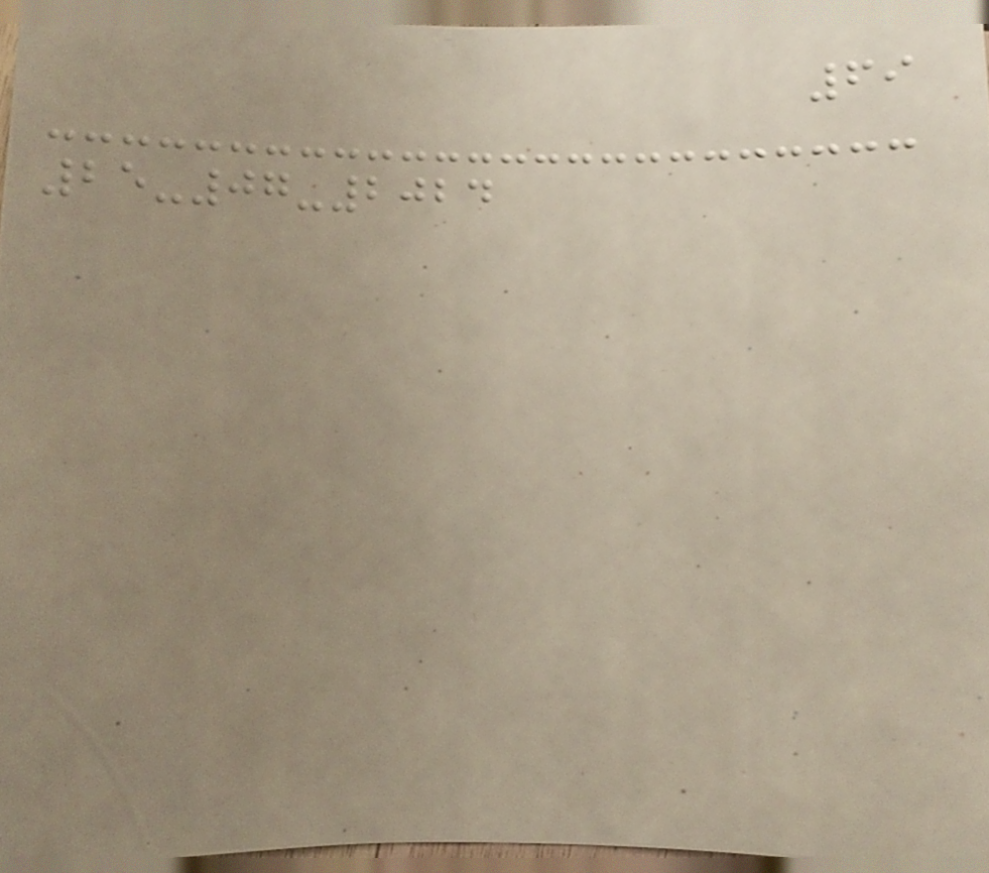69
25-07-2024
